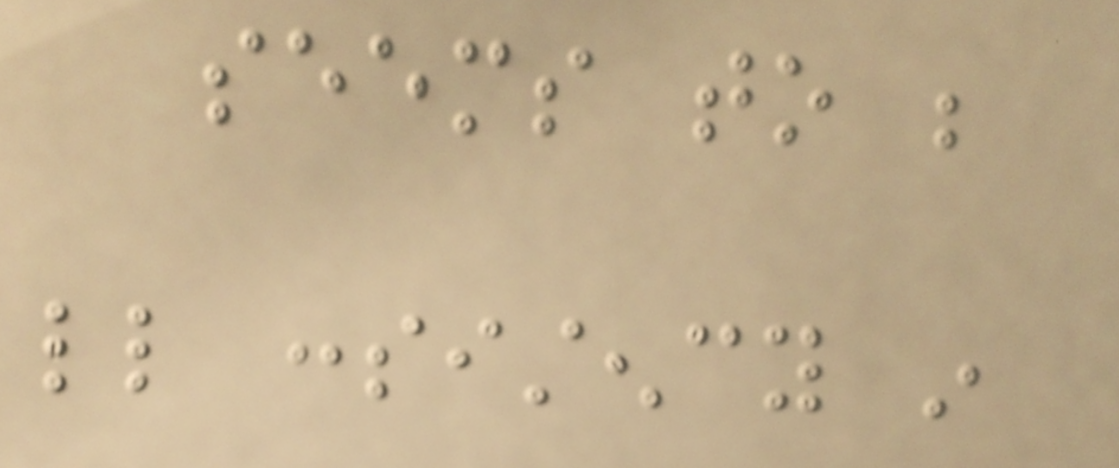seems to be
little consistency in
